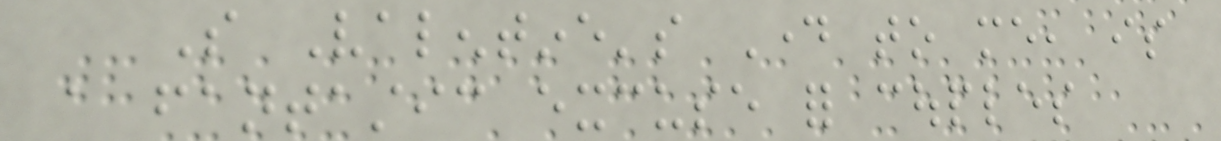So Valentine's Day to me, is
a fantastic excuse for couples
